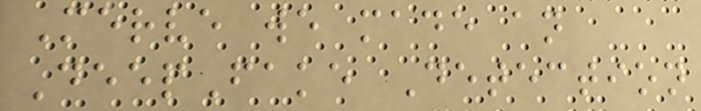Merve we made an
DeepFake Detection
